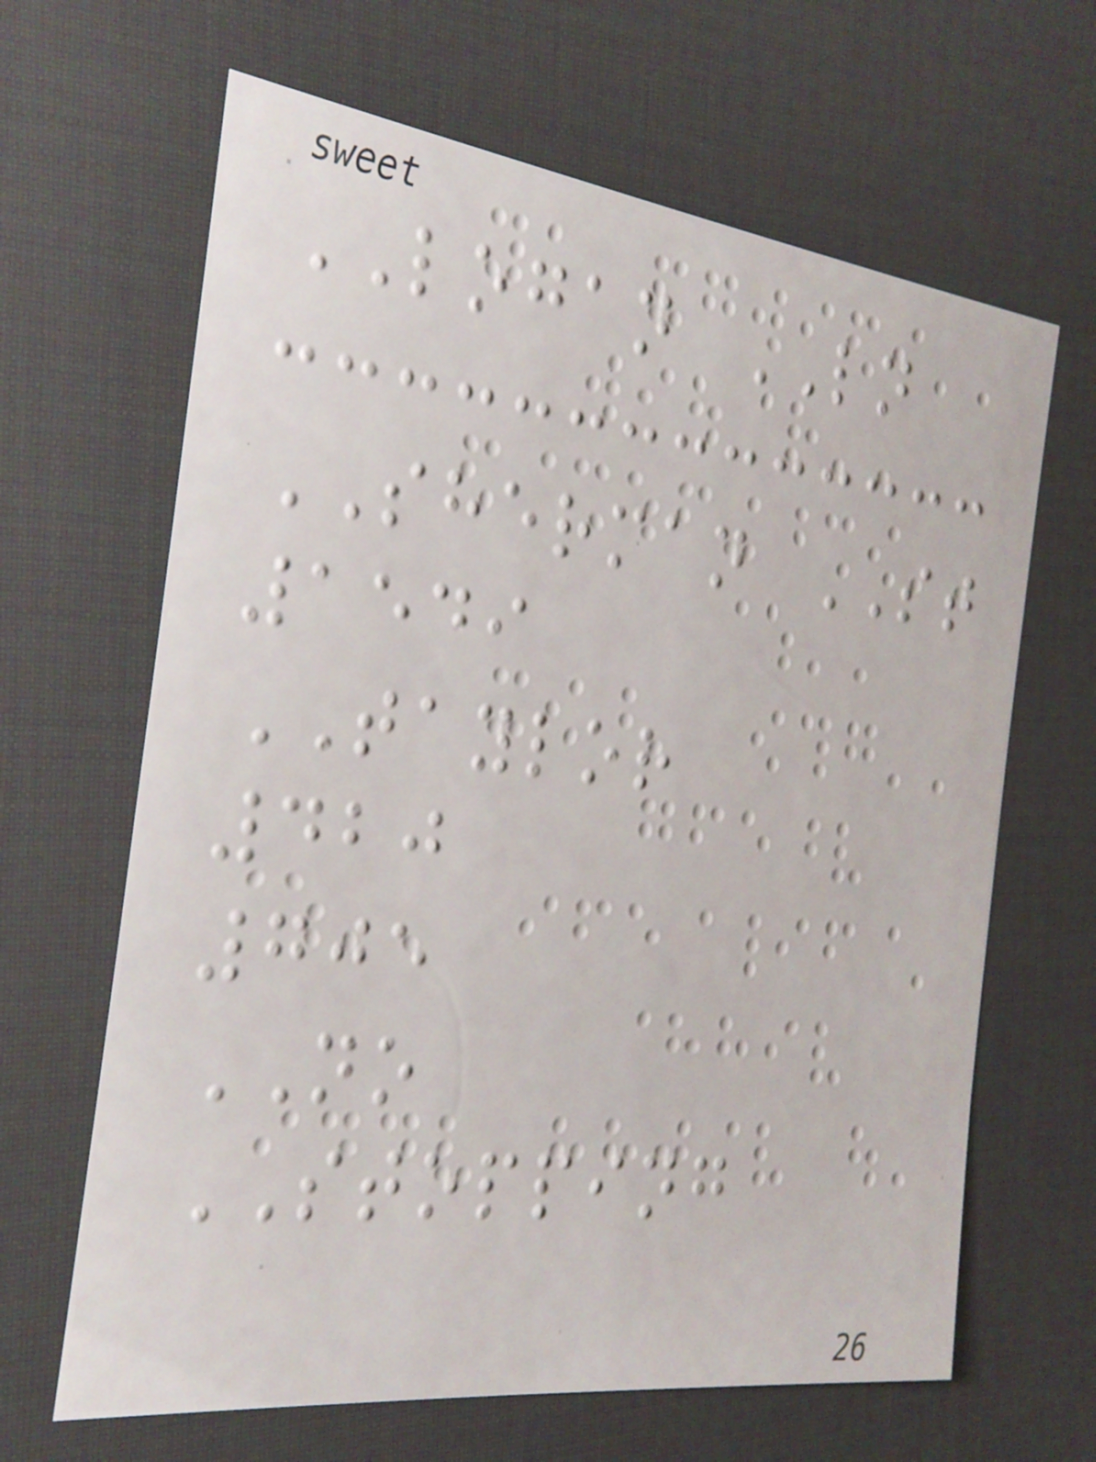LOGAN LN
SHERMAN ST
1549
TAYLOR
420
705
NO
STOPPING
